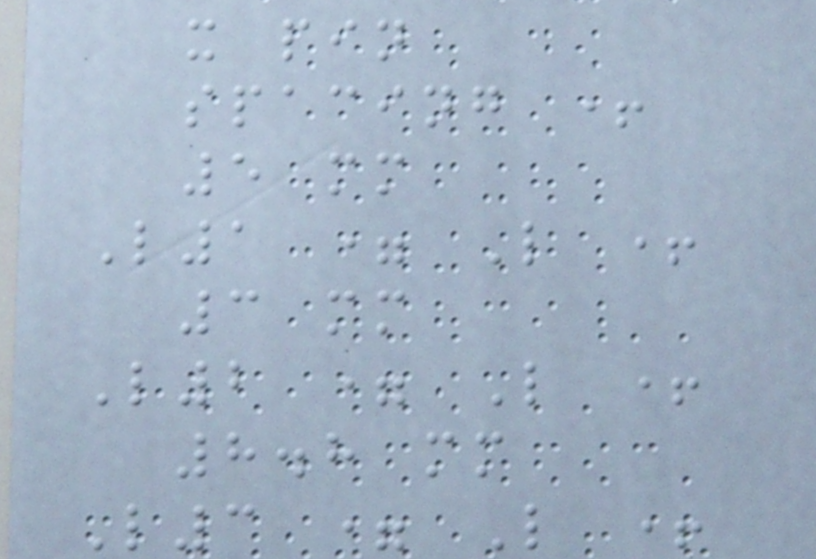x pin
spacing +
5 mm
L1 = L +
3 mm
L2 = L +
8.8 mm
L3 = L +
